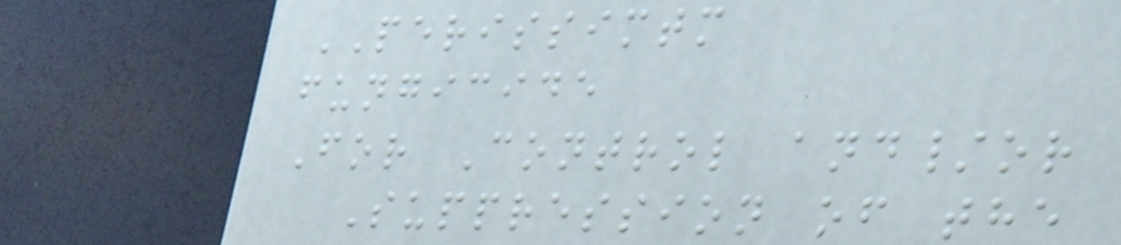PERISSIMTM
fungicide
For Control and/or
Suppression of the
